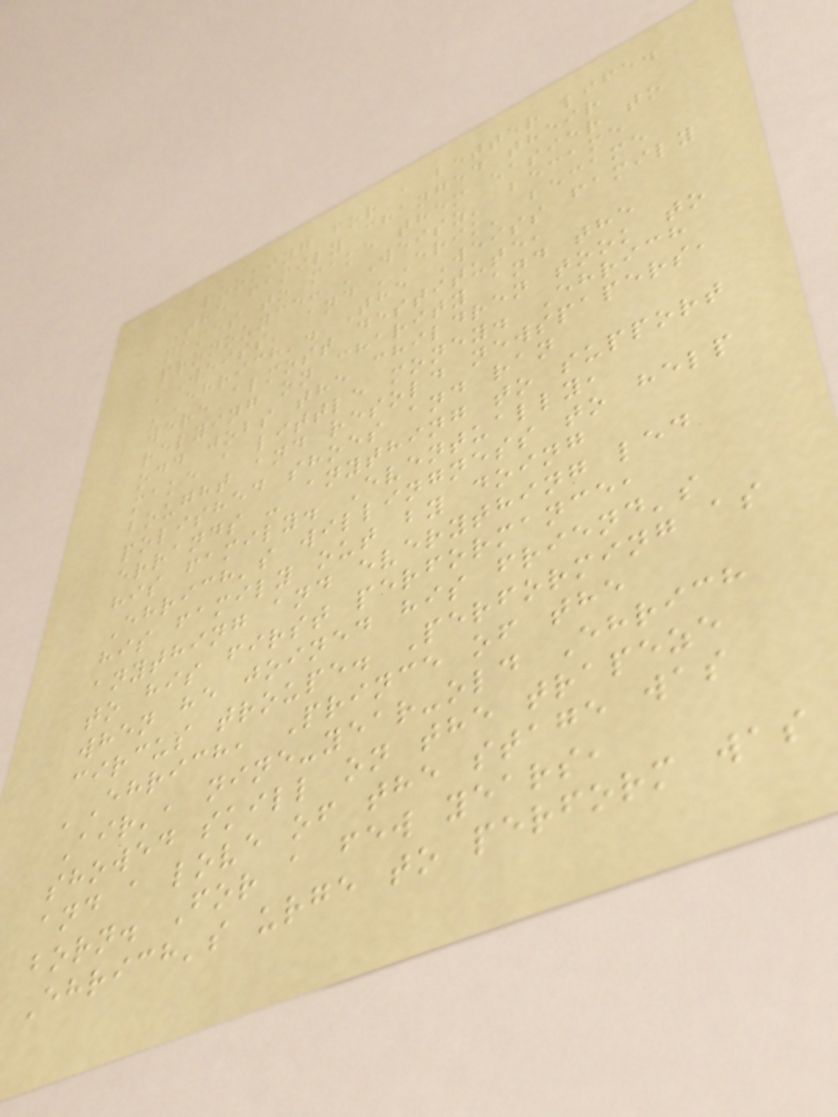looking for a better life.
The family changed their
names to make them easier to
pronounce: 'Weisz' became
'Weiss' and 'Erik' became
'Ehrich'. The Weiss family
were almost destitute,
relying on charity and the
odd jobs the children took to
make a little money. Ehrich
bought and resold newspapers,
polished shoes and ran
errands - anything to support
his family. Eventually,
Ehrich's willingness to help
his family out by doing
anything and everything led
to his first performance,
when he joined his friend's
circus troupe. Performing as
'Ehrich, Prince of the
Air', nine-year-old Ehrich
showed skill on the trapeze
and a love of the stage was
born. For a few years,
Ehrich's urge to perform was
